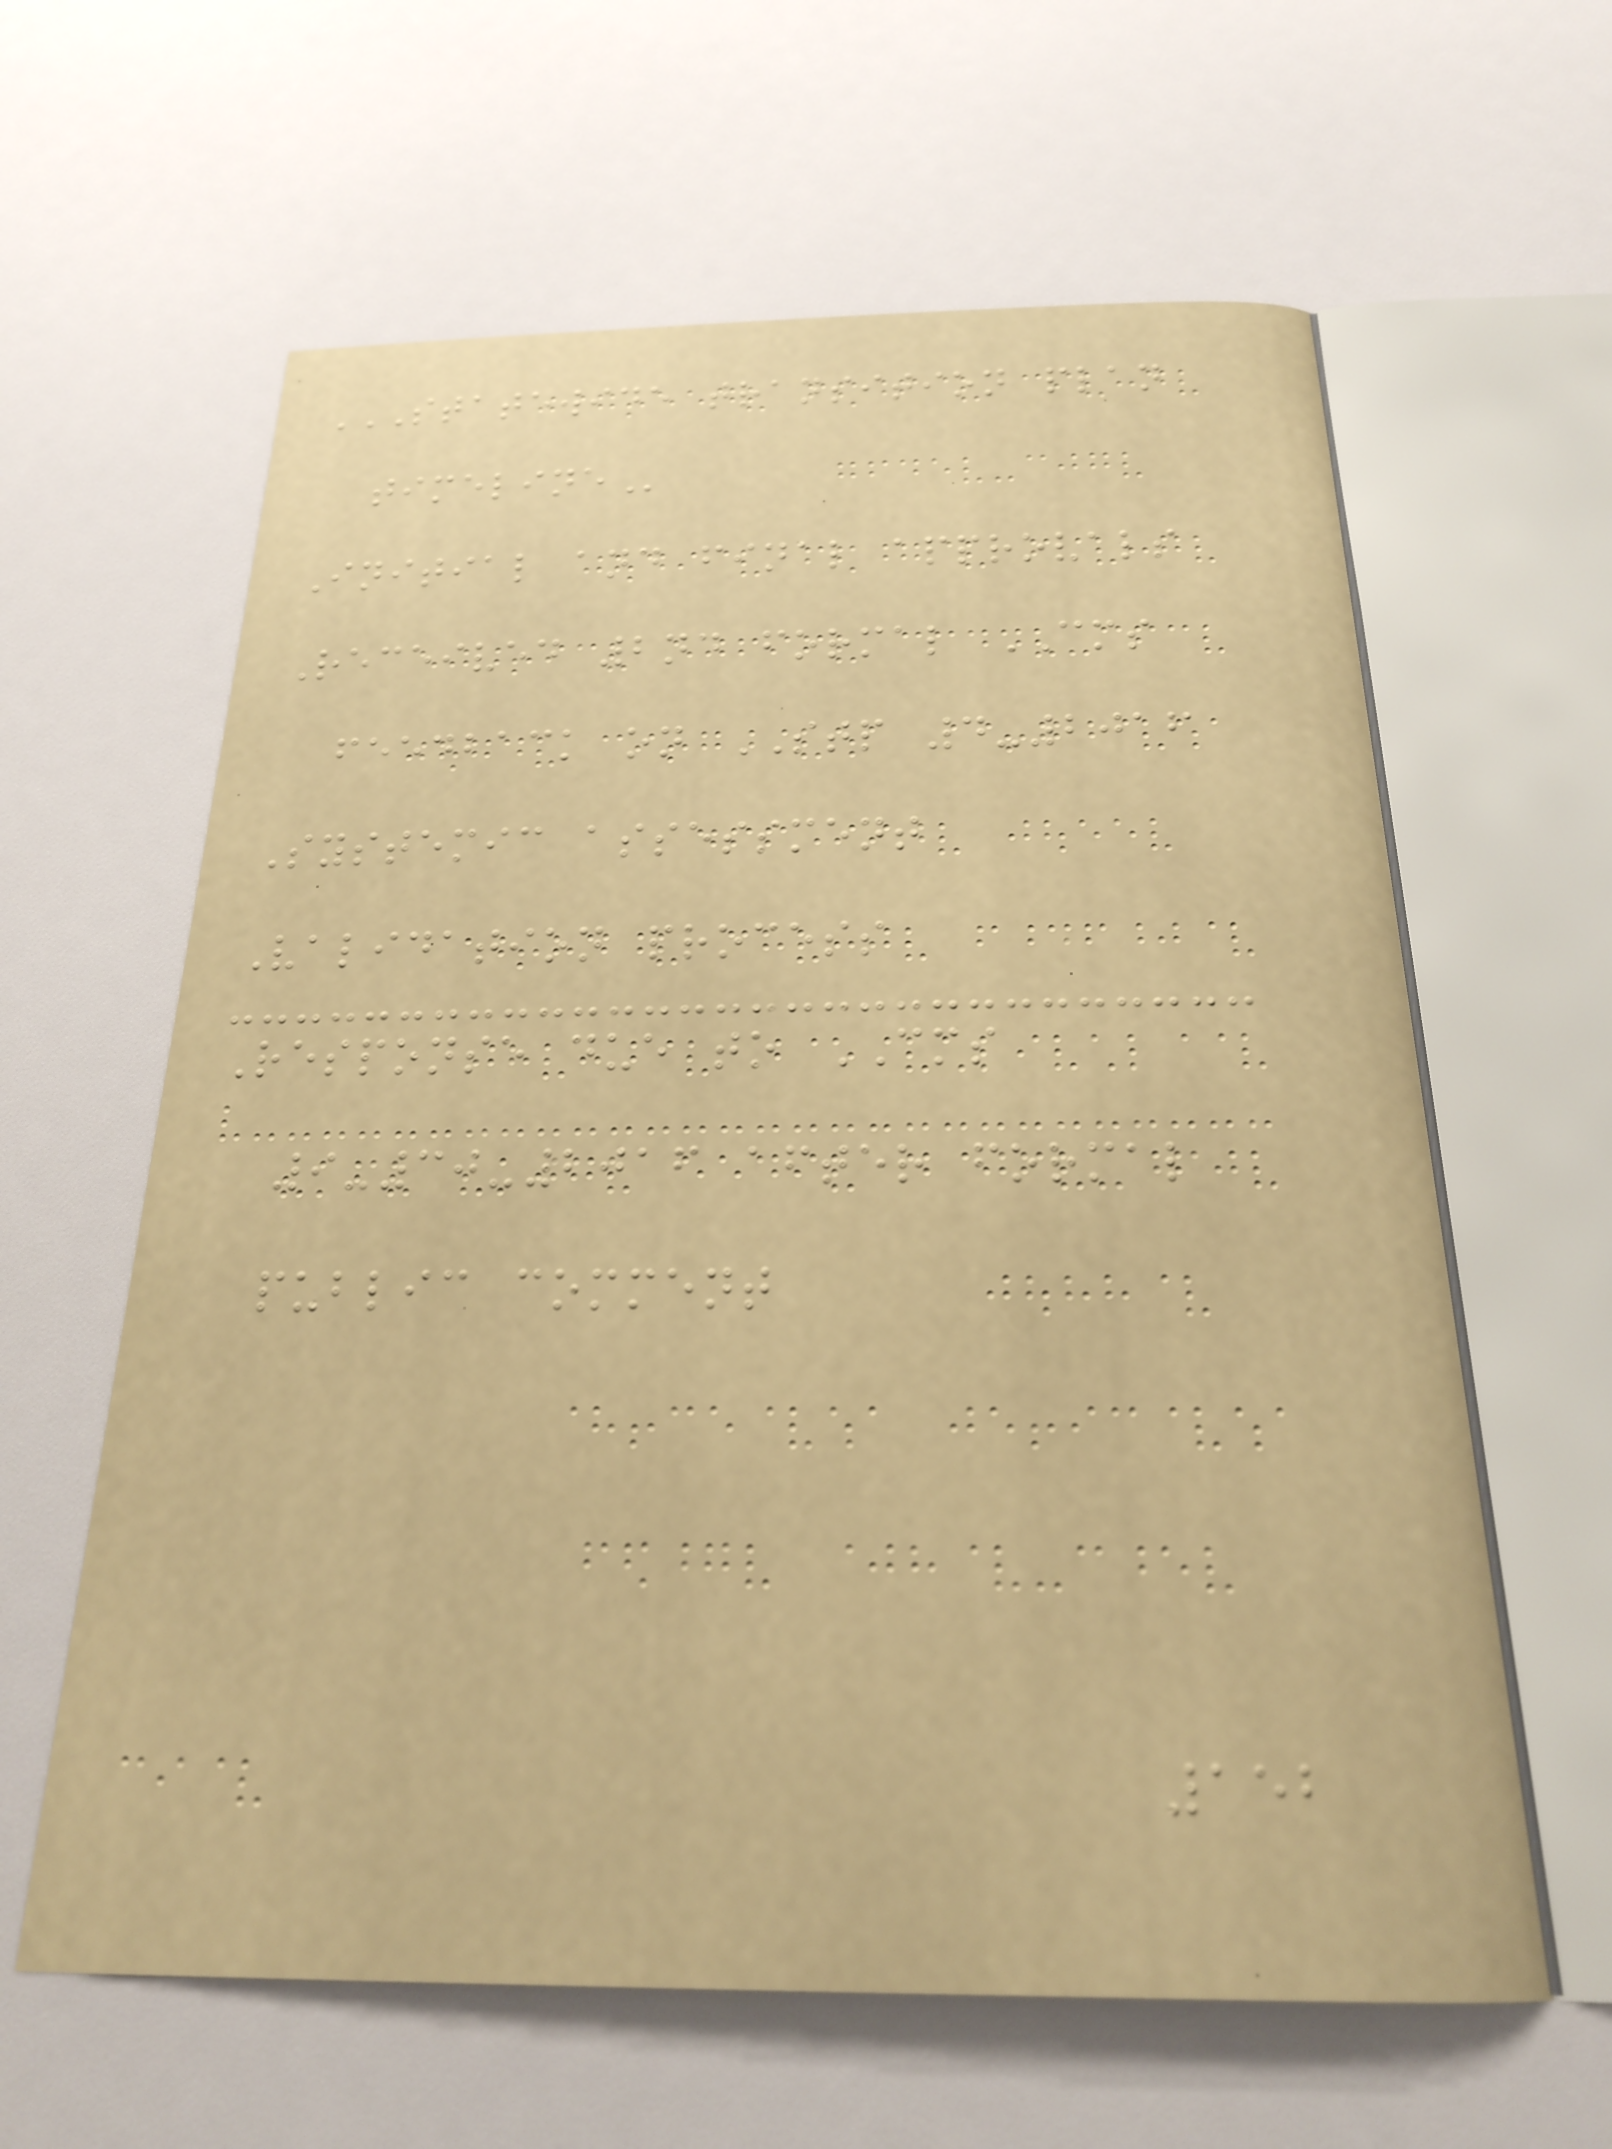STATEWIDE TRANSITION PLAN
TIMELINE
Initial and final approvals
Received 2nd formal CMS
feedback on STP 4-2016
Systemic assessment
Validation process
Response due to CMS
9-30-2016 after formal
public comment
152
